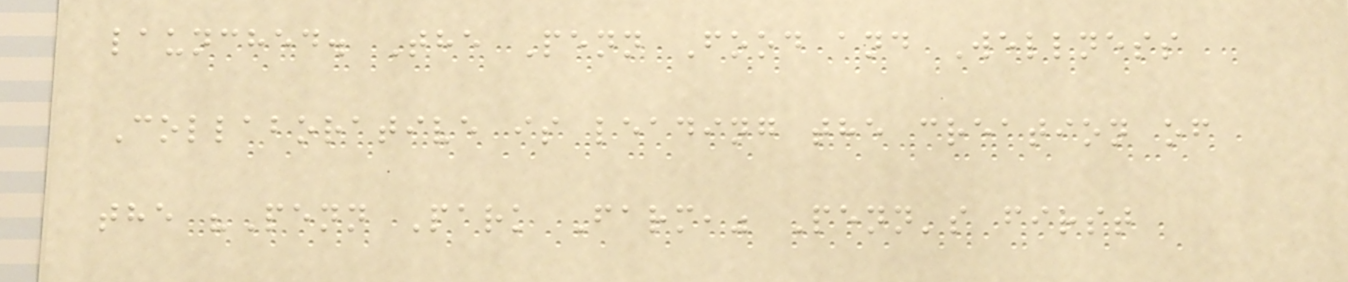launched. The Penn Food and Wellness
Collaborative is leading the creation of
the "Penn Park Farm," Penn's first
